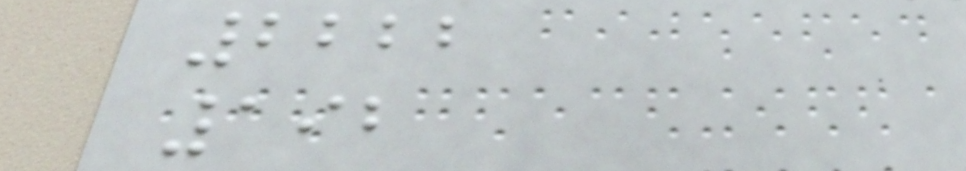2222
192
